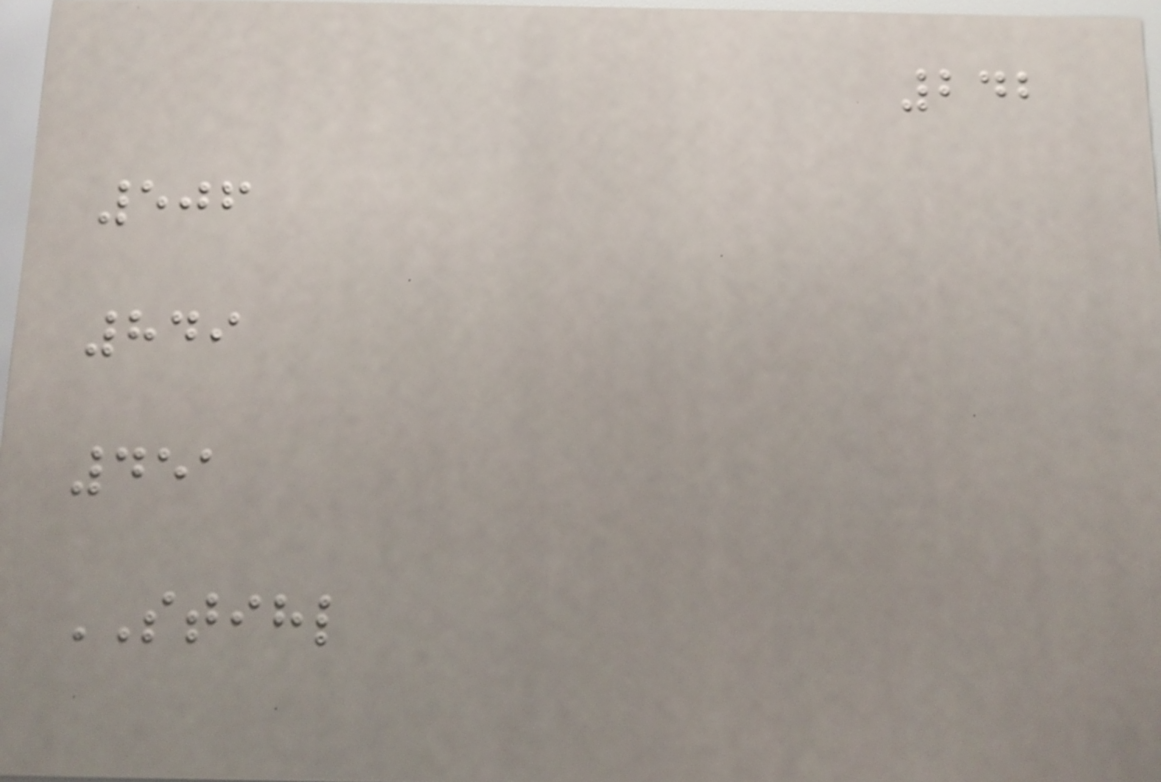242
506
849
451
STIHL
